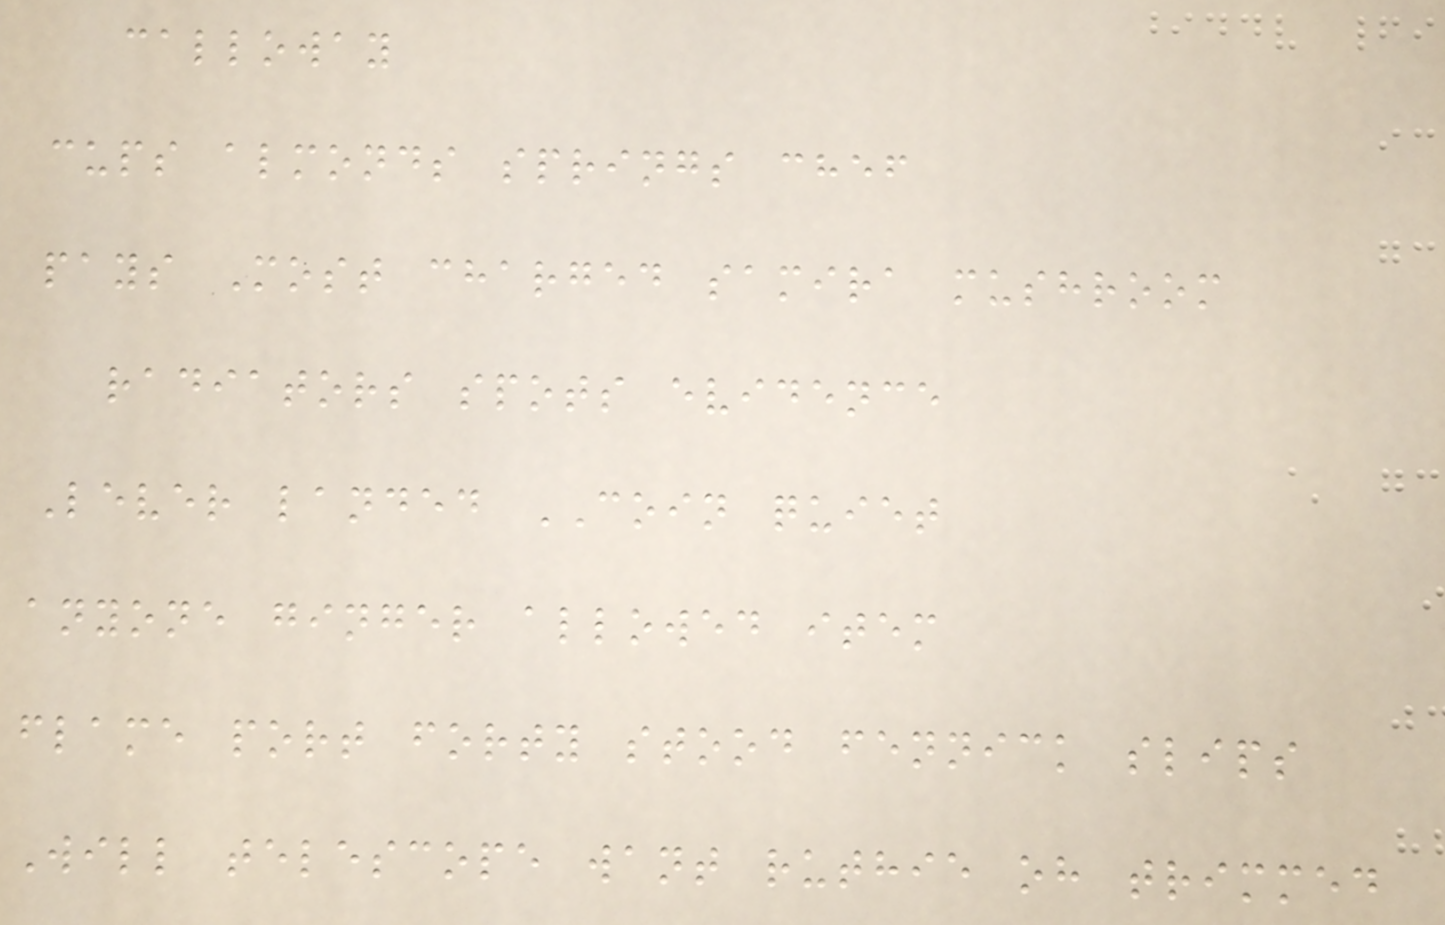calloway
cups almonds springs chef
pays Most charged samira mushroom
radiators spots evidence
Lever landed COIN quiet
anyone ginger allowed item
flame port forty stood fennick slips
Will telescope want ruthie oh trimmed
